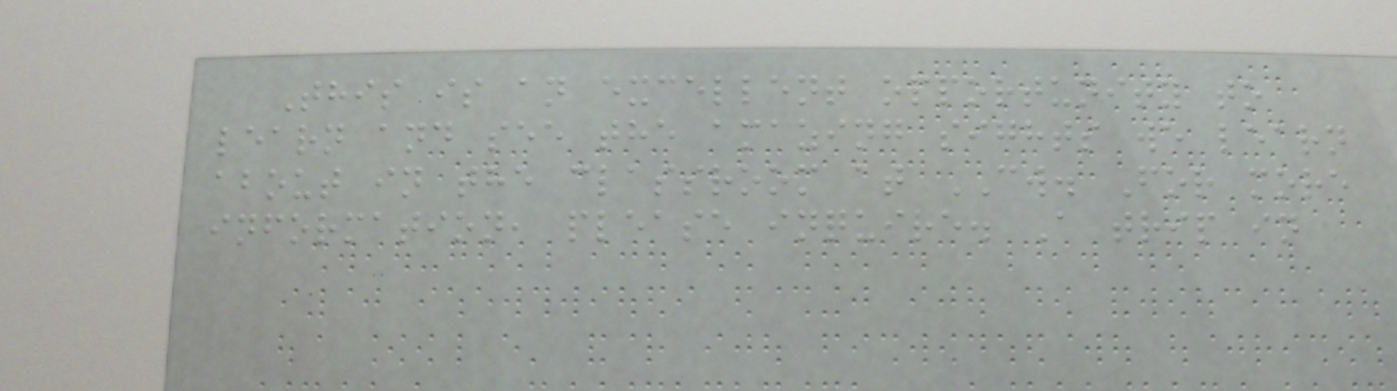This is an excellent opportunity to
learn and see the amazing sights we learn
about in the classroom at CW. For more
information, please inquire. A trip in
